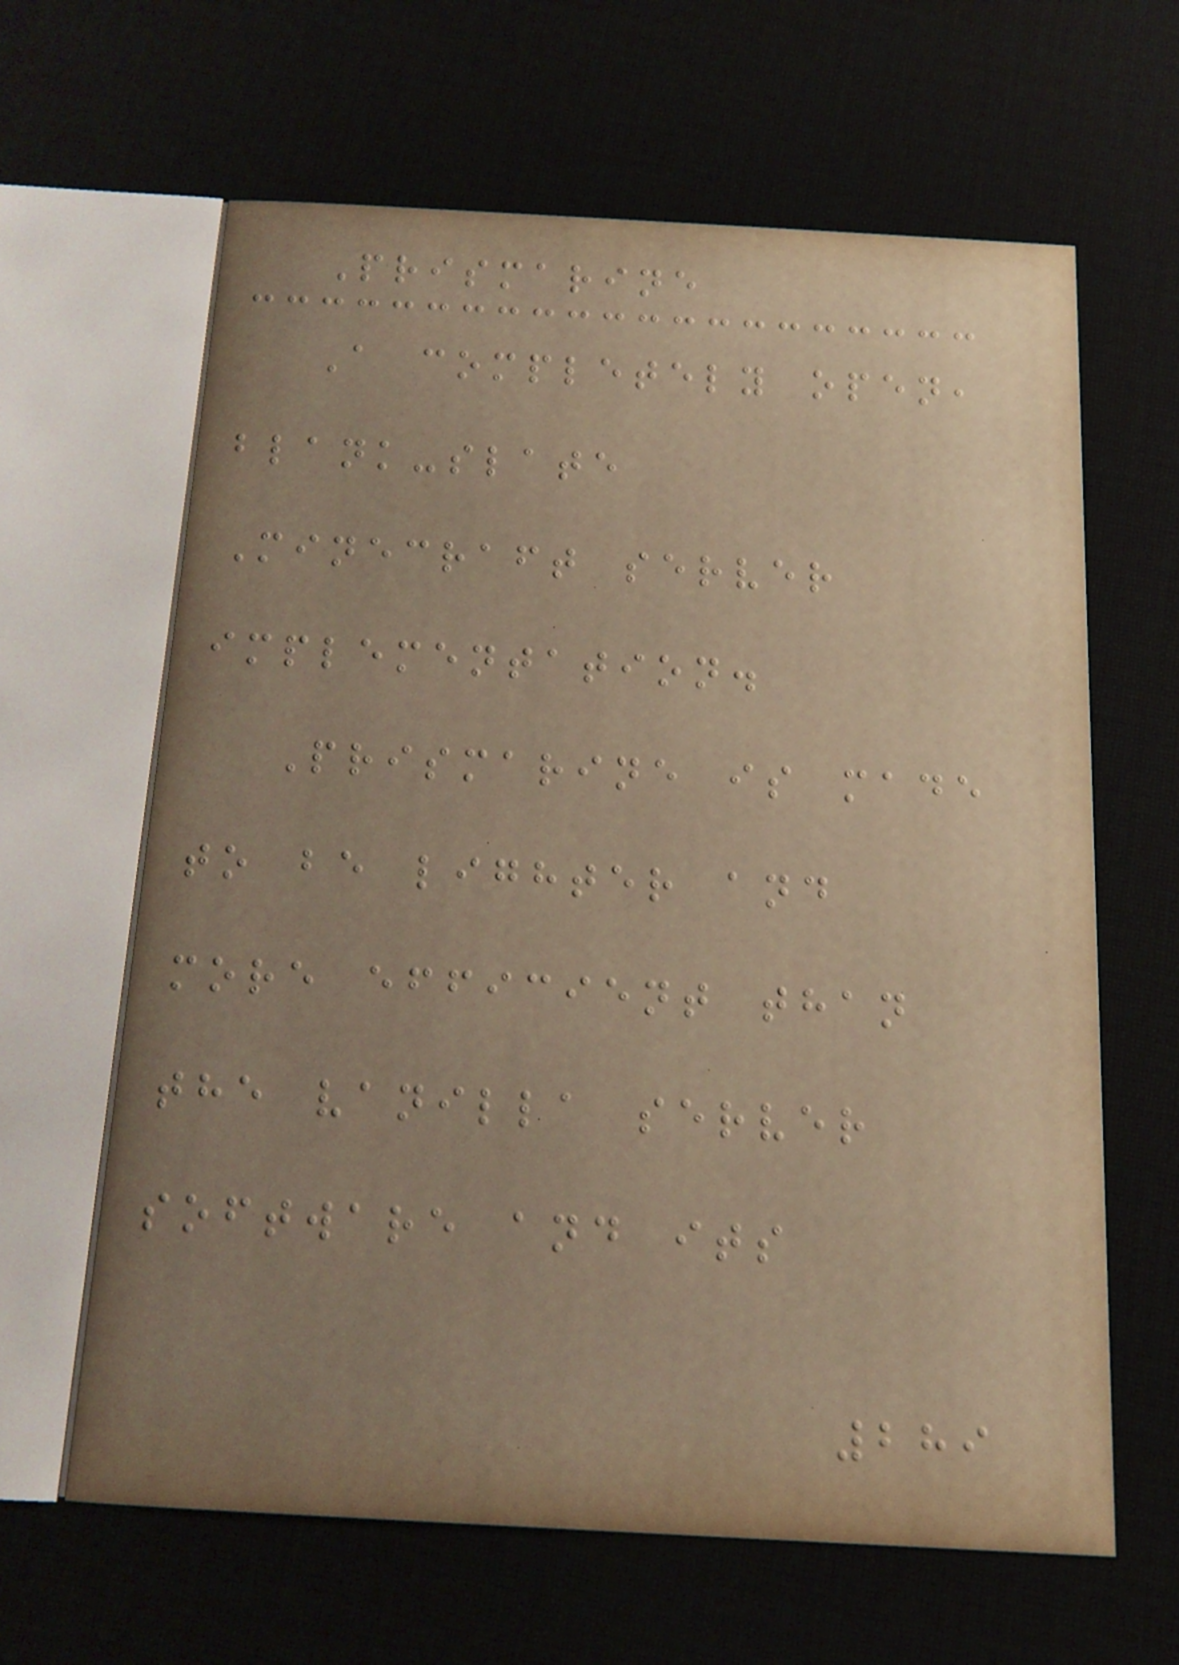Prismarine
A completely open,
blank-slate
Minecraft server
implementation.
Prismarine is made
to be lighter and
more efficient than
the vanilla server
software and its
289
